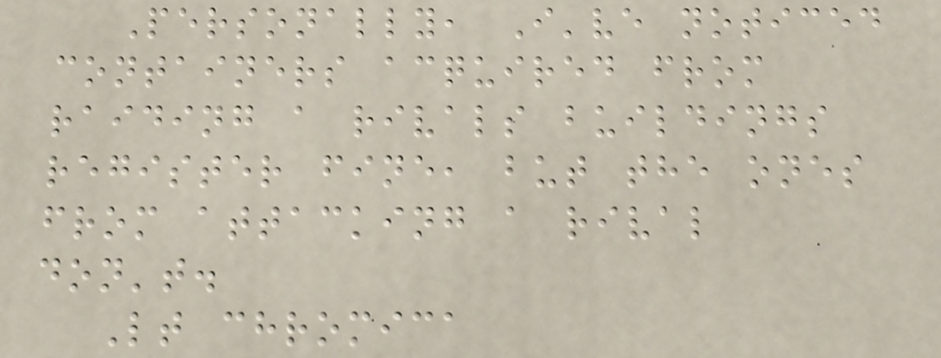Personally, I've noticed
containers acquired from
raiding a rivals buildings
register fine, but the ones
from attacking a rival
don't.
Lt chromica
